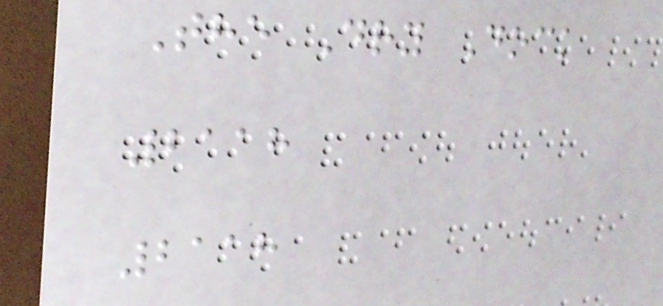The Dry Dock
2118
2118
